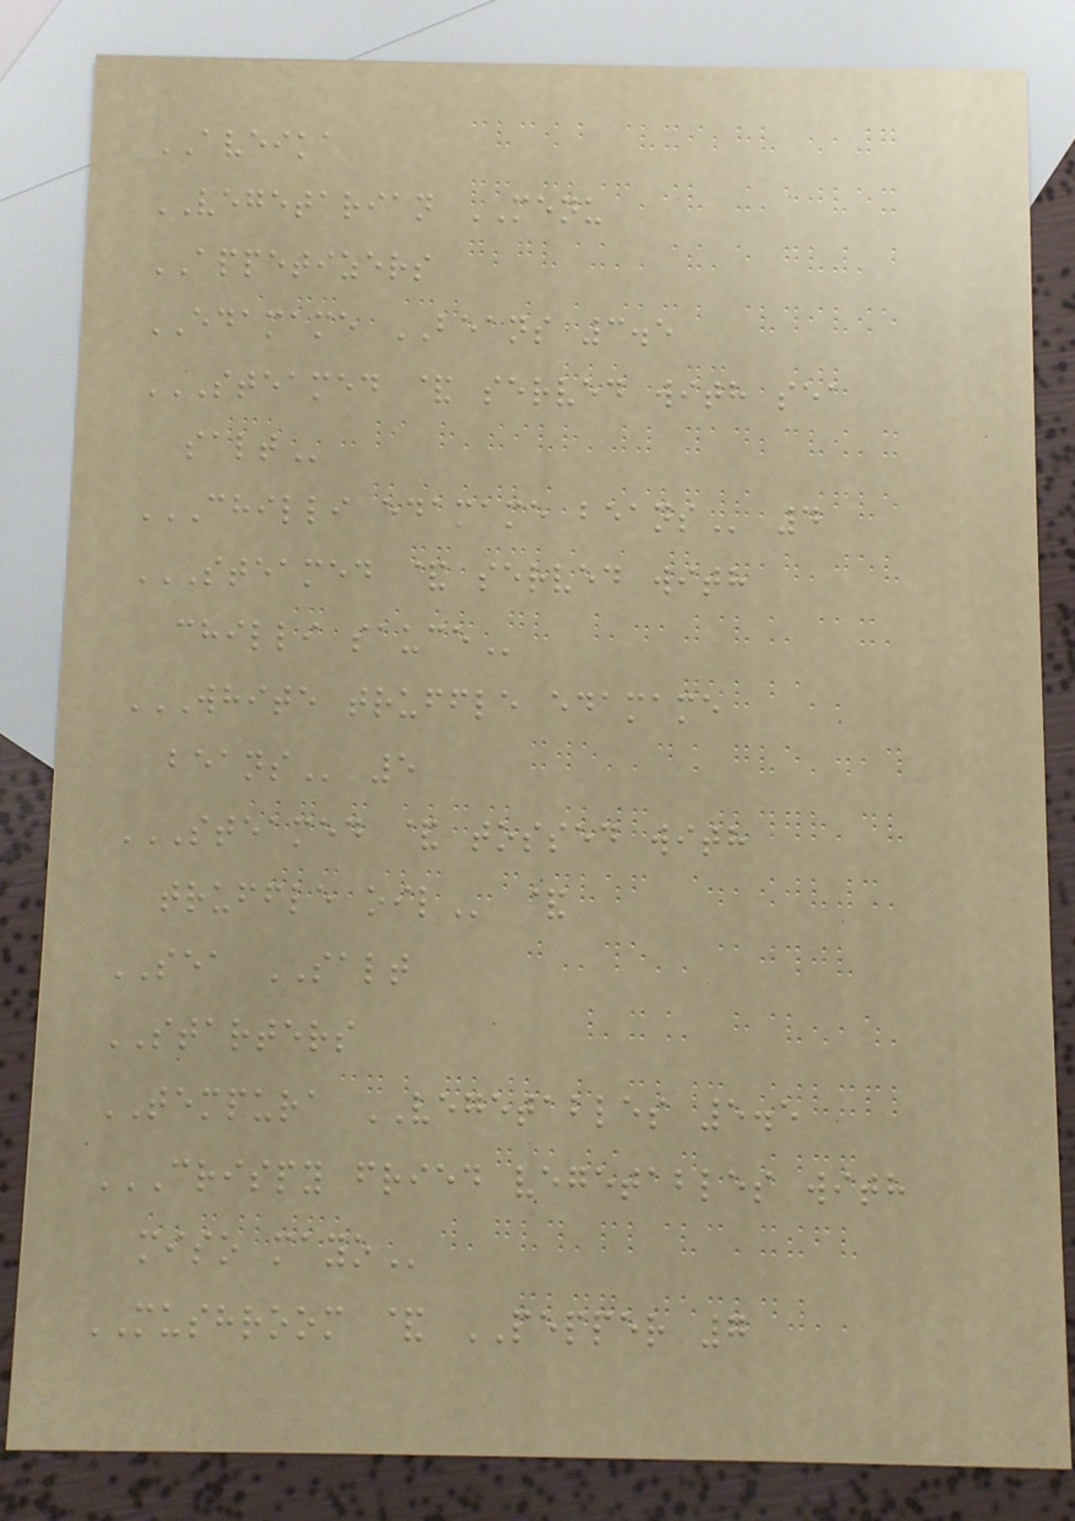AVEIKA
VEGETARIAN MENU
APPETIZERS
EDAMAME BEANS 3.5
STEAMED & SERVED WITH SEA
SALT
CHILLI EDAMAME BEANS 4
STEAMED & SERVED WITH
CHILLI SAUCE
WHITE TRUFFLE EDAMAME
BEANS 5
STEAMED & TOSSED WITH
TRUFFLE OIL &
SEA SALT
STARTERS
TEMPURA VEGETABLES 5.5
CRISPY FRIED VEGETABLES WITH
MISO MAYO
MUSHROOM & PEPPER 7
